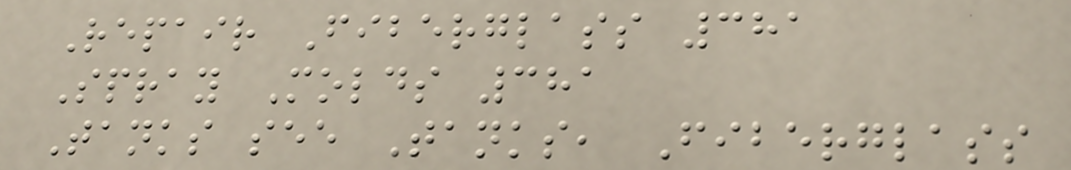Repair Fiberglass 381
Spray Molds 381
Tanks see Tanks, Fiberglass
